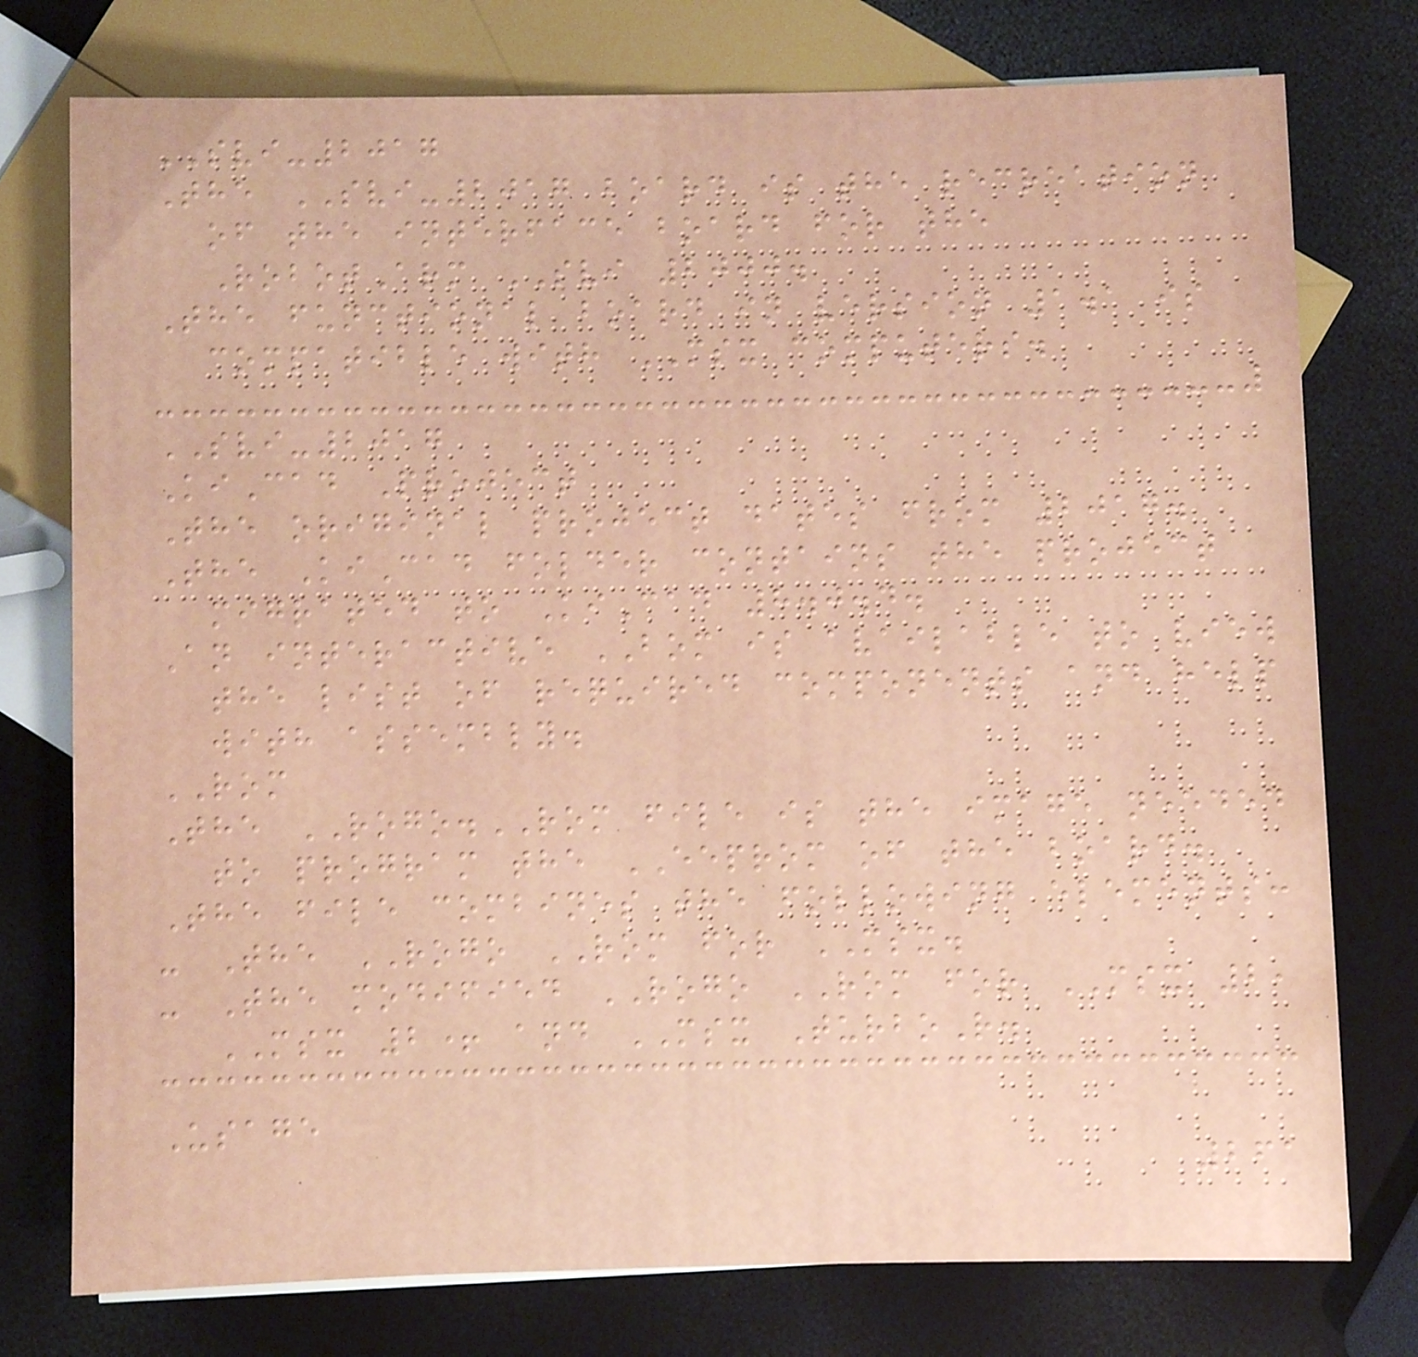SVI-2017
The SVI-2017 board is the recreation
of the interface board for the
RobotArm SVI 2000.
The functional board in version 1.1 is
compatible with MSX computers.
SVI-2017
KiCad Project
The original project dates from 2017.
The KiCad folder contains the project
migrated to KiCad 8.0.4.
An interactive BOM is available to view
the list of required components and help
with assembly.
ROM
The ROGO.ROM file is the image needed
to program the EEPROM of the board.
The file combines the following elements:
- The ROGO ROM for MSX.
- The modified ROGO ROM for MSX 2,
MSX 2+ and MSX TurboR.
Usage
261
